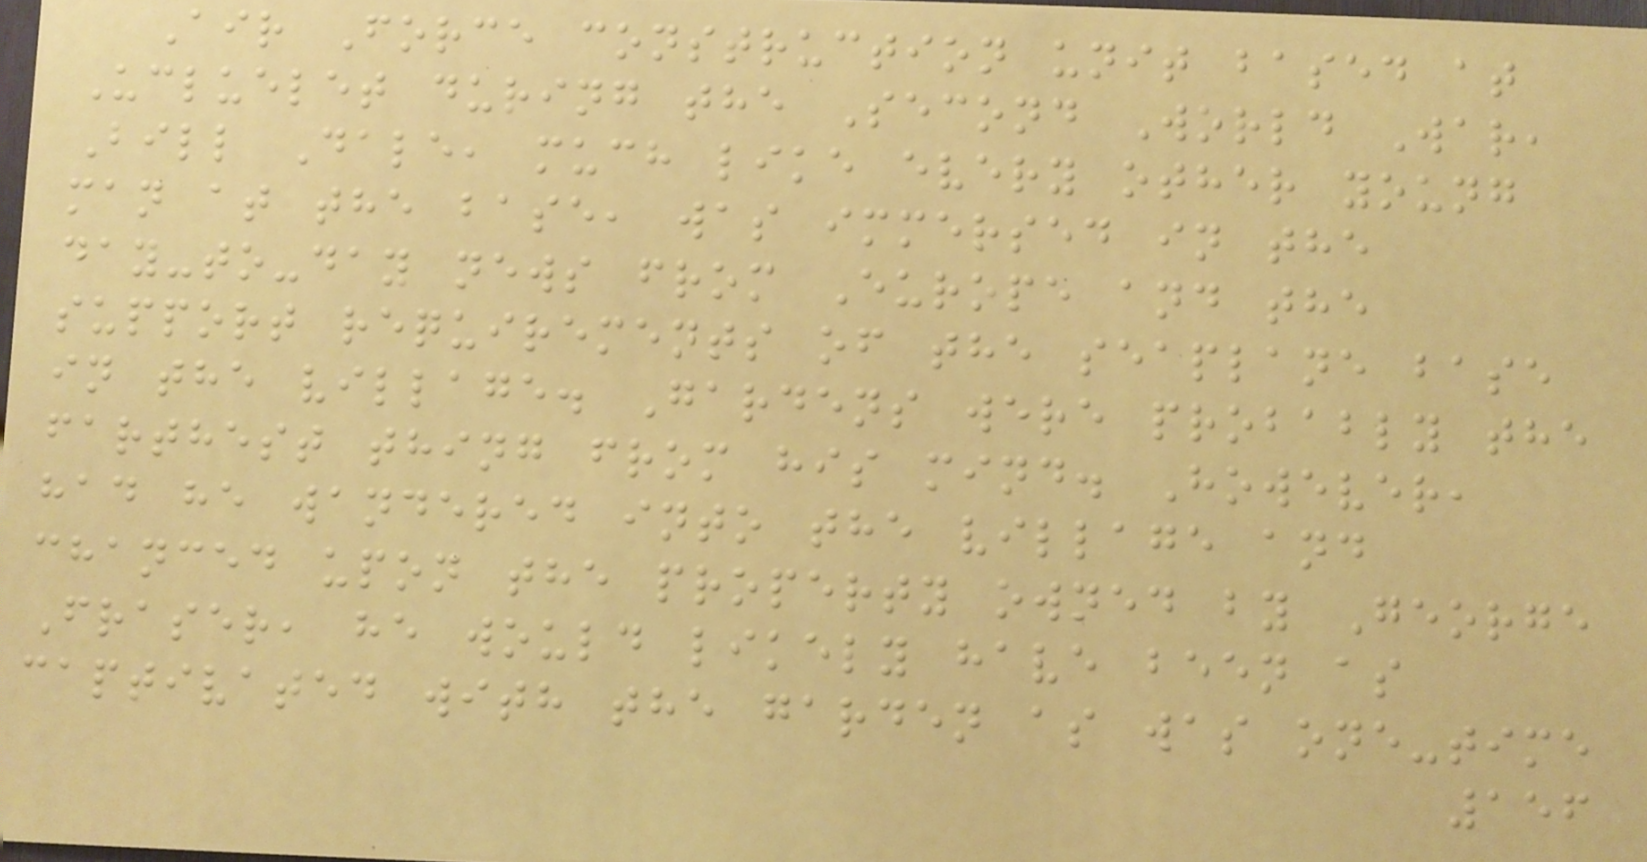Air Force construction unit based at
Ucluelet during the Second World War,
Bill Dale, much like every other young
man at the base, was immersed in the
day-to-day news from Europe and the
support requirements of the seaplane base
in the village. Gardens were probably the
farthest thing from his mind. However,
had he wandered into the village and
chanced upon the property owned by George
Fraser, he would likely have been as
captivated with the garden as was one-time
156
